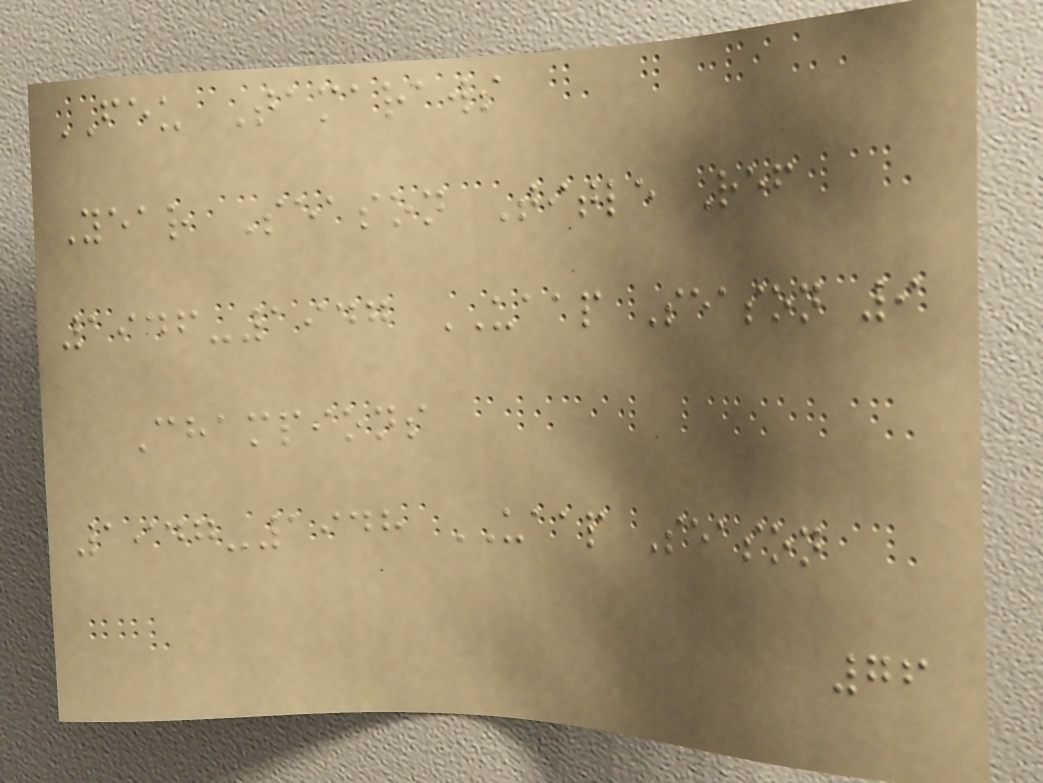FEU Tamaraws
Year Season Title Ref
1946-1947 UAAP Season 9
Champions
1947-1948 UAAP Season
76
